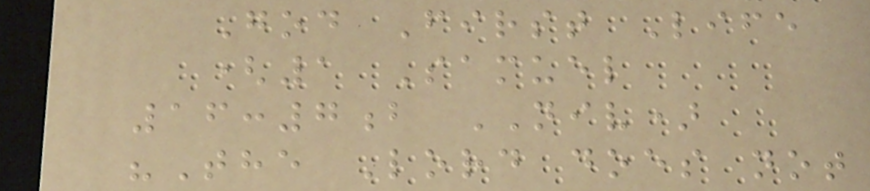God First Life
(1 Samuel
16:7b NIV)
"The Lord does not
